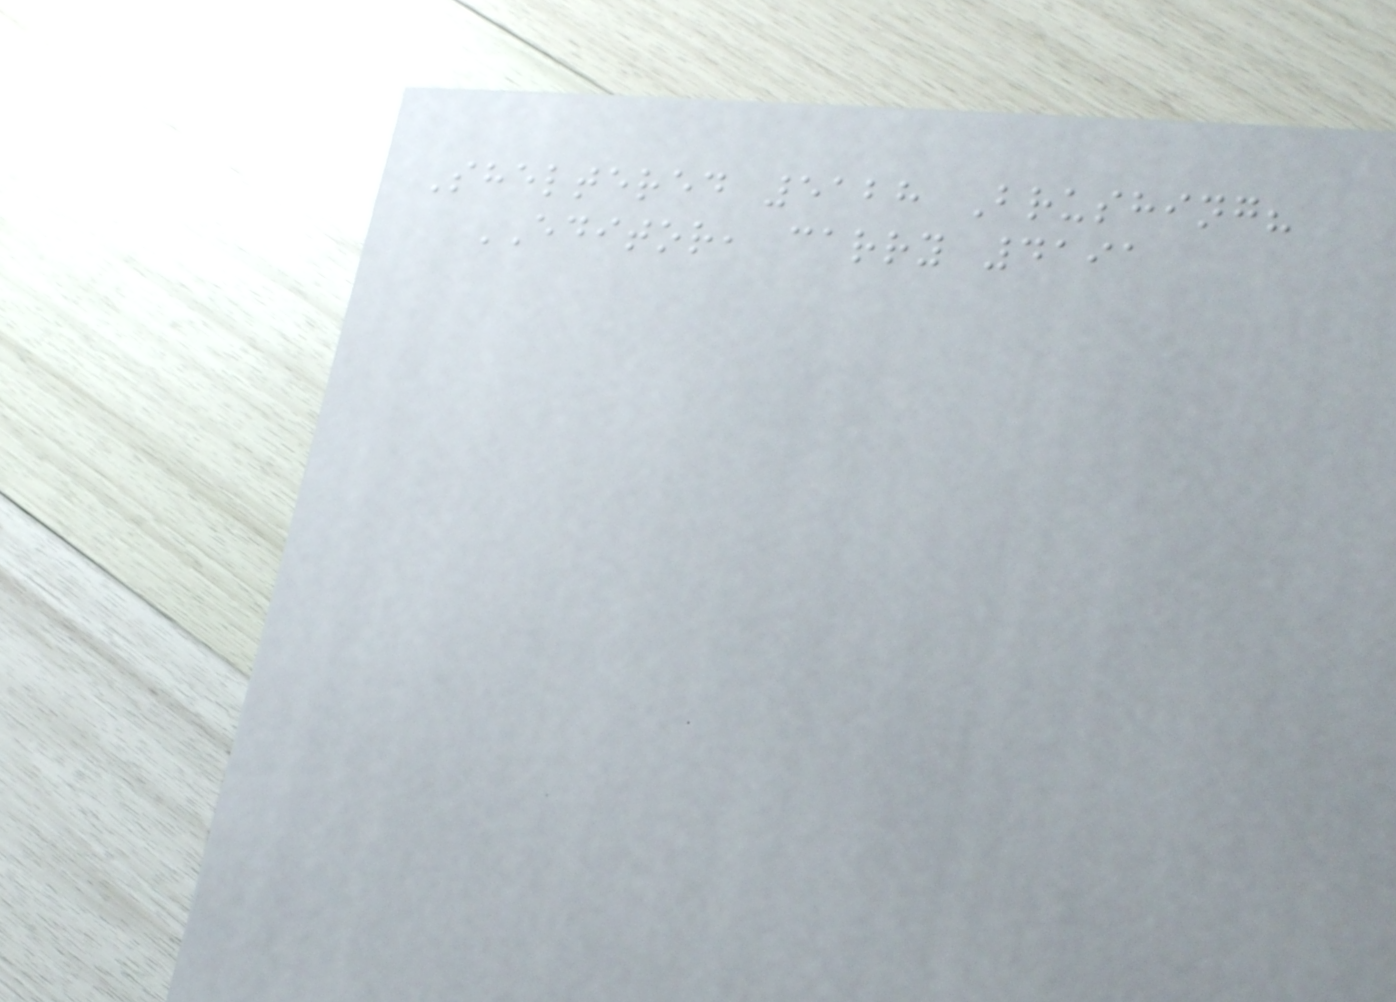Sheltered 5128 Brushing?
EDITOR, carry 4191
